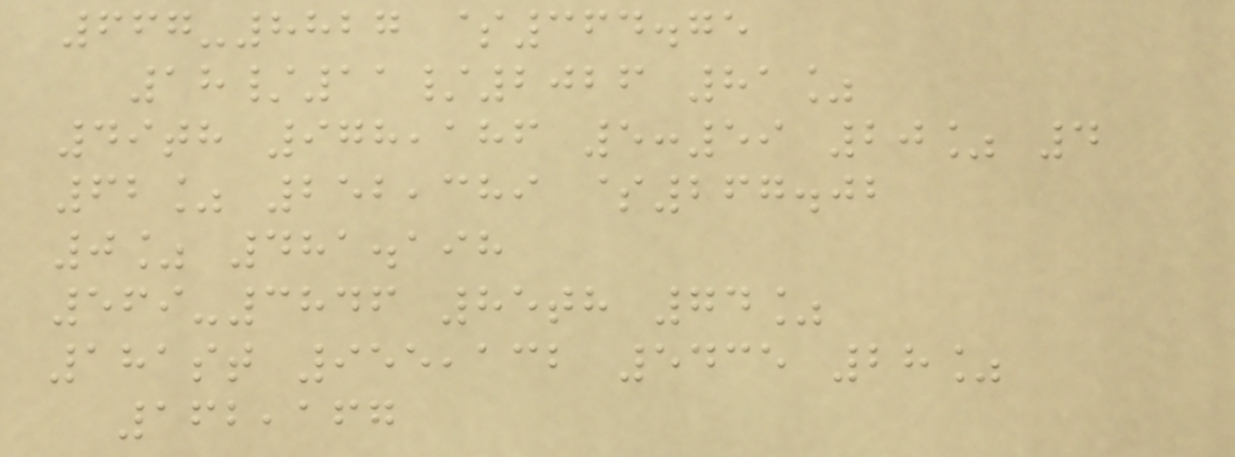667-8827 $364.75
18/11/2026 81%
49th 978,186 5:59 20% 4
62% 252,389 $267.02
0% 481.198
569-3846 85th 74%
181st 955,132 5435 28%
162,167
